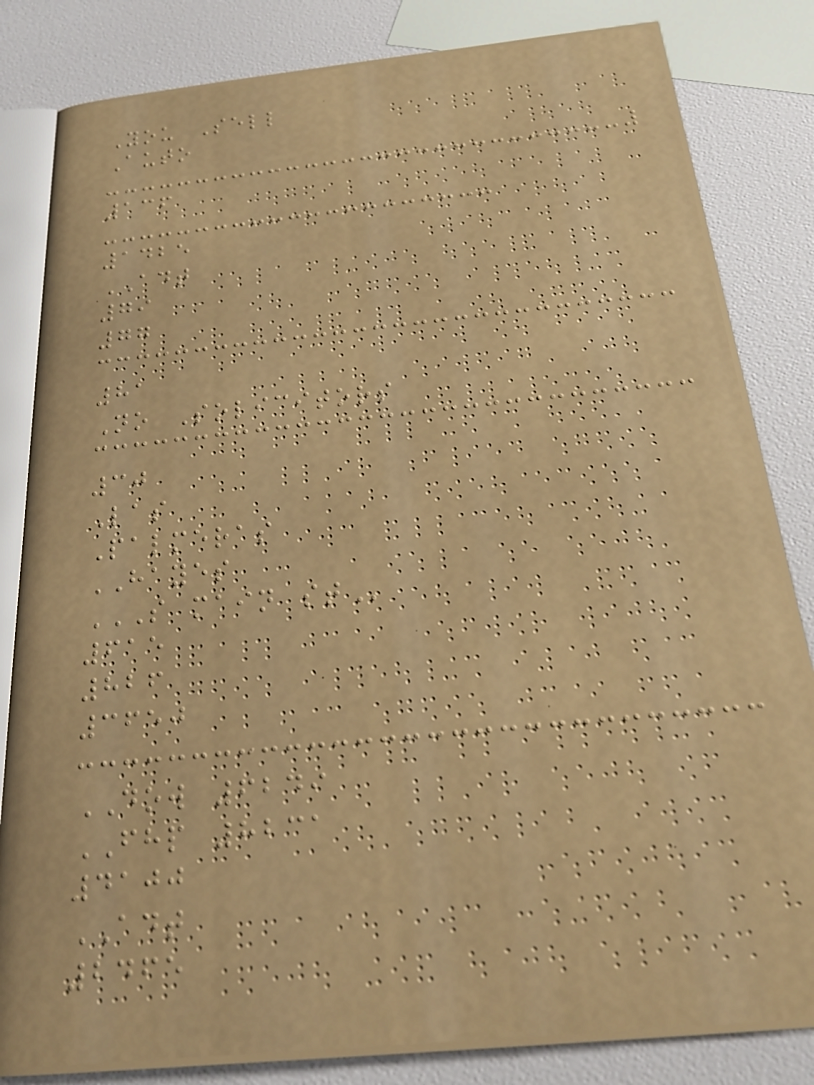You Sell
Auto
136
1425
ADT
79
77
81
No Solicitors
30
Las
Palmeras
HAYES
S MAIN ST
615
826
3650
DOW 6249
FHP 8231
4100
ADT
2465
